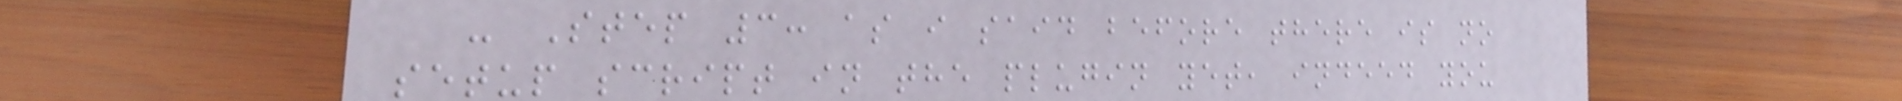- Step 3: as i said before there is no
setup script in the plugin yet, indeed you
